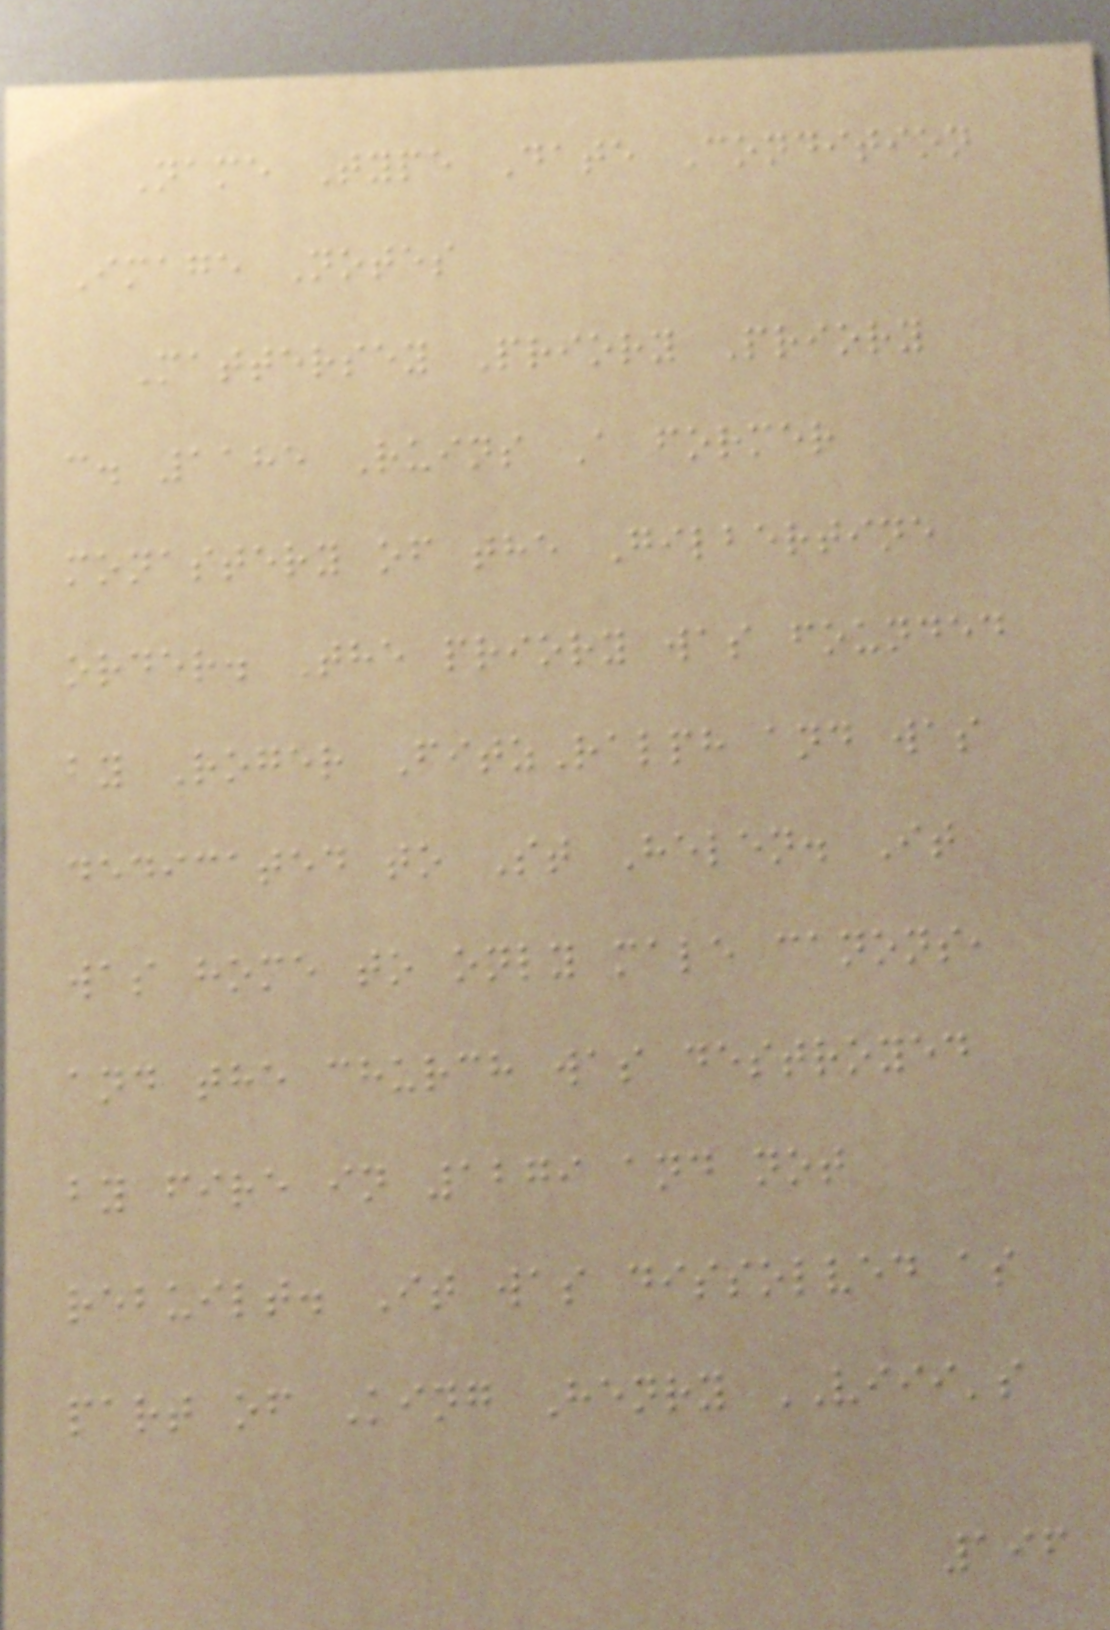Name Type Date Condition
Image Notes
Mattersey Priory Priory
c. 1185 Ruins A former
monastery of the Gilbertine
order. The priory was founded
by Roger FitzRalph and was
dedicated to St Helen. It
was home to only male canons,
and the church was destroyed
by fire in 1279 and not
rebuilt. It was dissolved as
part of King Henry VIII's
196
